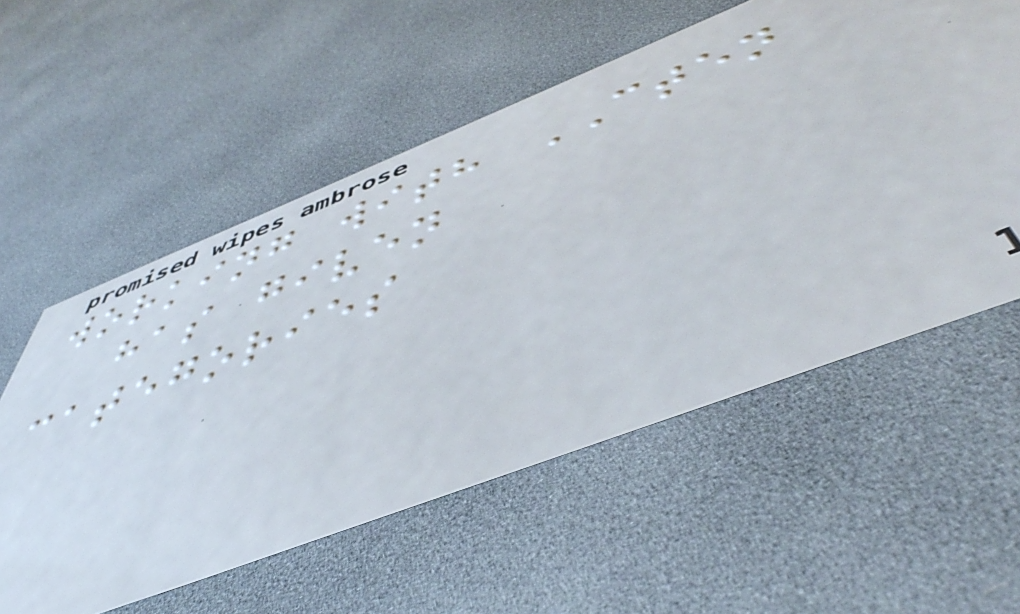working with CTEN
has given
categories
